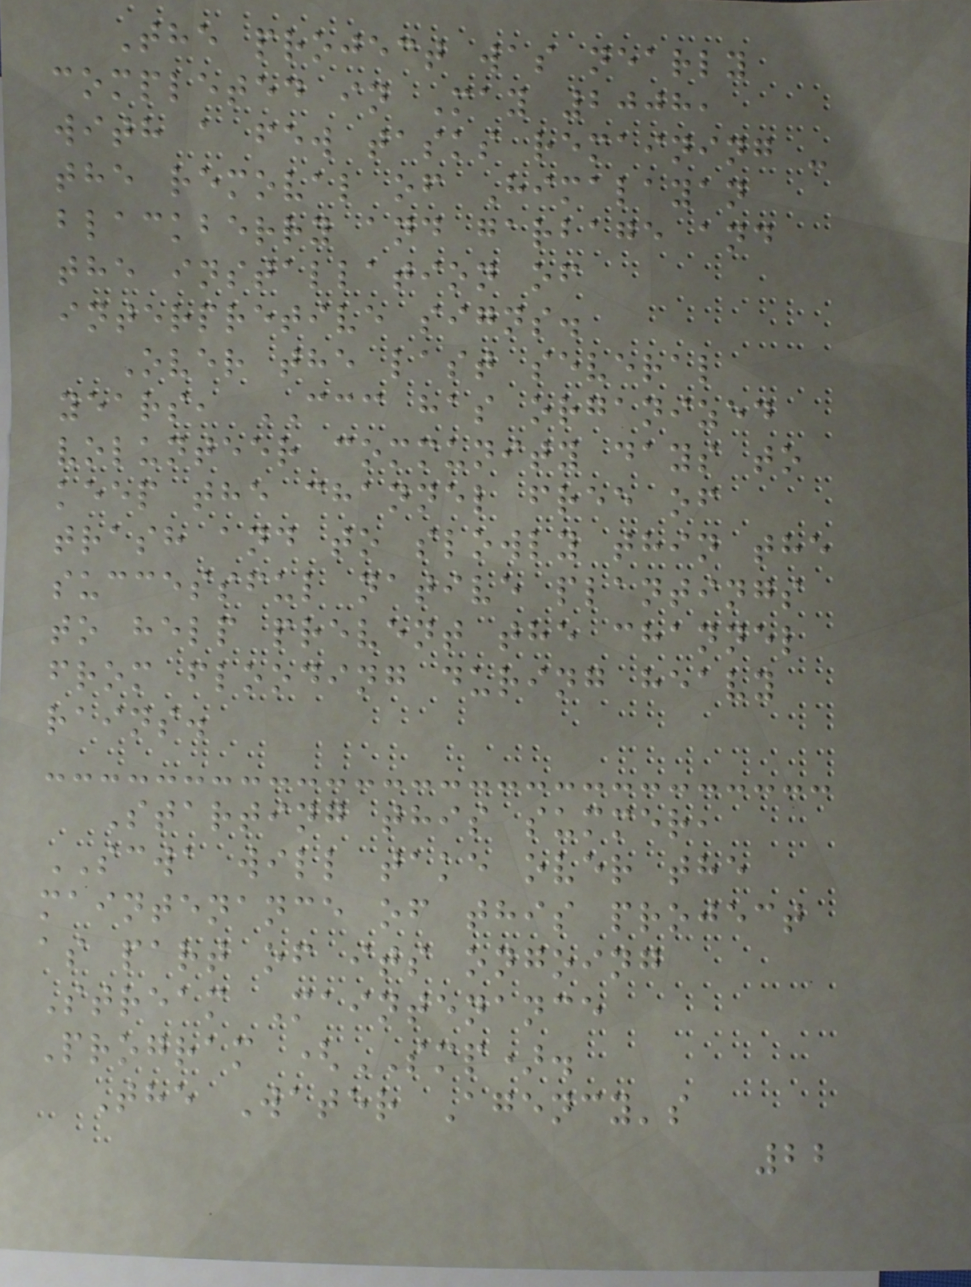The project was nearly
completed in May 2008,
with a few tasks remaining -
the removal of Himalayan
blackberry and garbage and
the installation of
interpretive signs.
Over the last several
years, CCC has organized
volunteer community days to
keep the channel free of
trash and to slowly thin the
successful native plantings
to help prevent the channel
from flooding during heavy
rains.
Starting this summer,
SCWA will take over the
maintenance of this project
as part of its ongoing
Stream Maintenance
Program (SMP).
The Water Agency's
22
